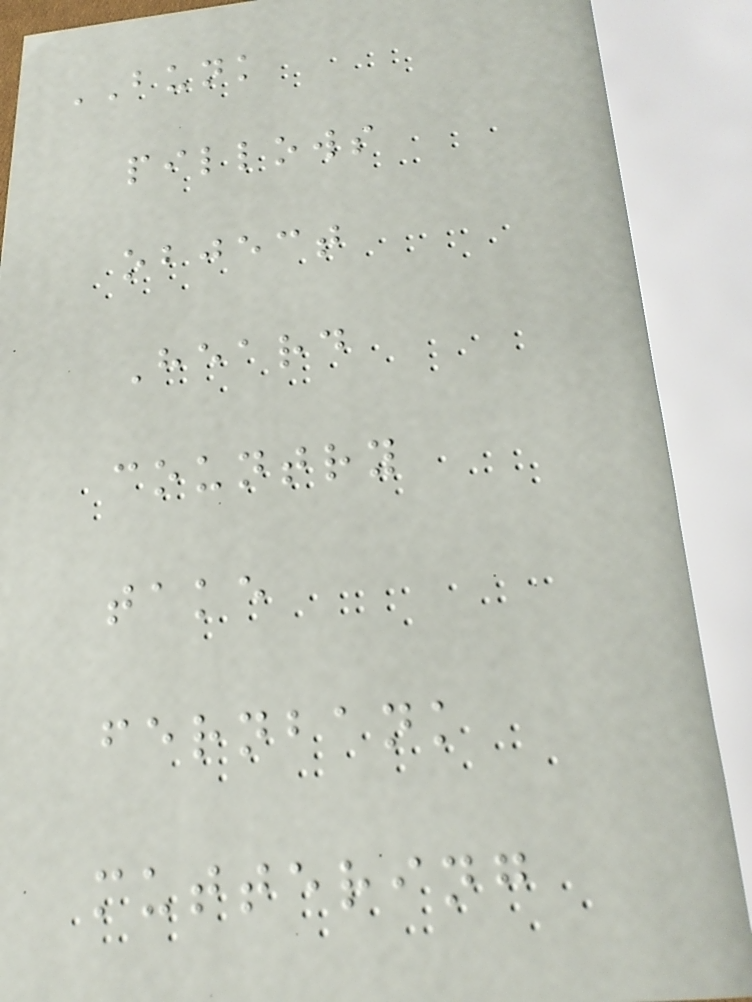BUNK
pillows
object
Heard
country
take
fernbank
muttering
